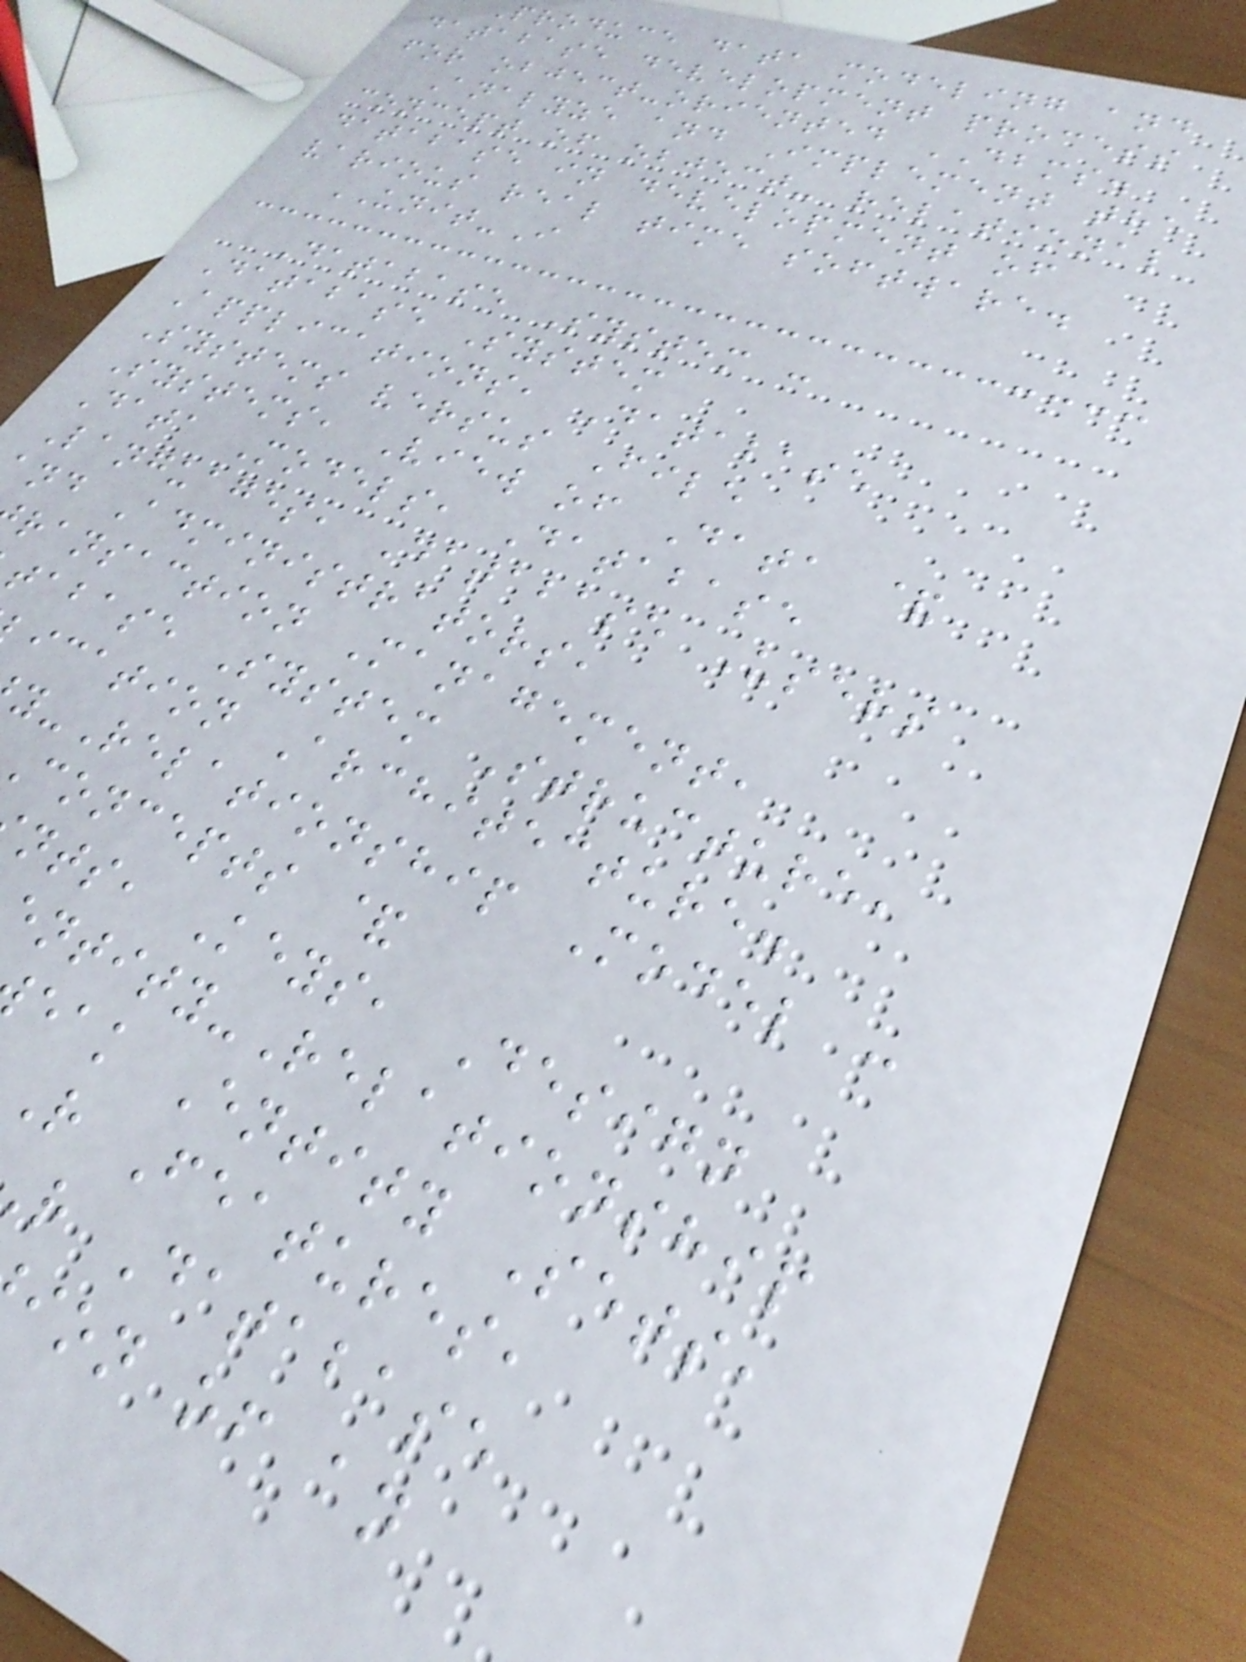produce data modeling and
database development process
for object-oriented DBMS.
Analyze and Implement the
concept of object- relational
database in development of
various real time software.
UNIT-I
Database System :
Database System
Applications, Database
Systems versus File
Systems, View of Data &
Data Models, Database
Languages, Database Users
and Administrators,
ransaction Management,
tabase System Structure,
ication Architecture.
y-Relationship Model :
concepts &
nts, Keys, Design
ntity-Relationship
eak Entity Sets,
R Features,
r Database
ion of an
